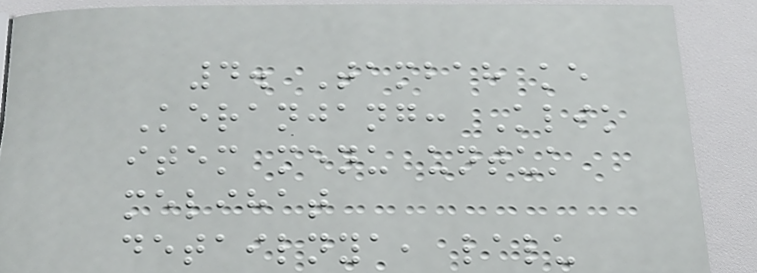4. Tambah ke
Keranjang: Klik
item menu untuk
melihat
detailnya, lalu
